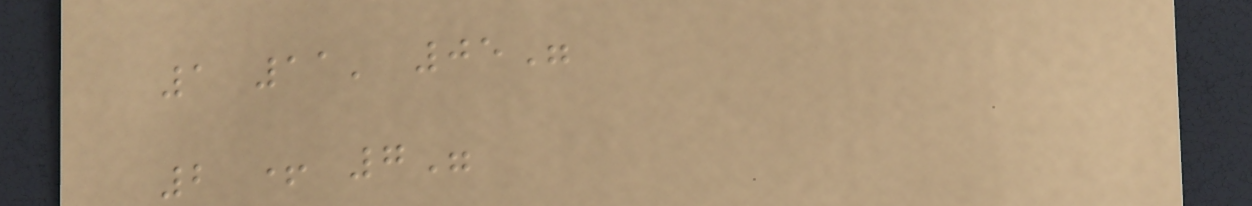1 11' 05"
2 + 7"
